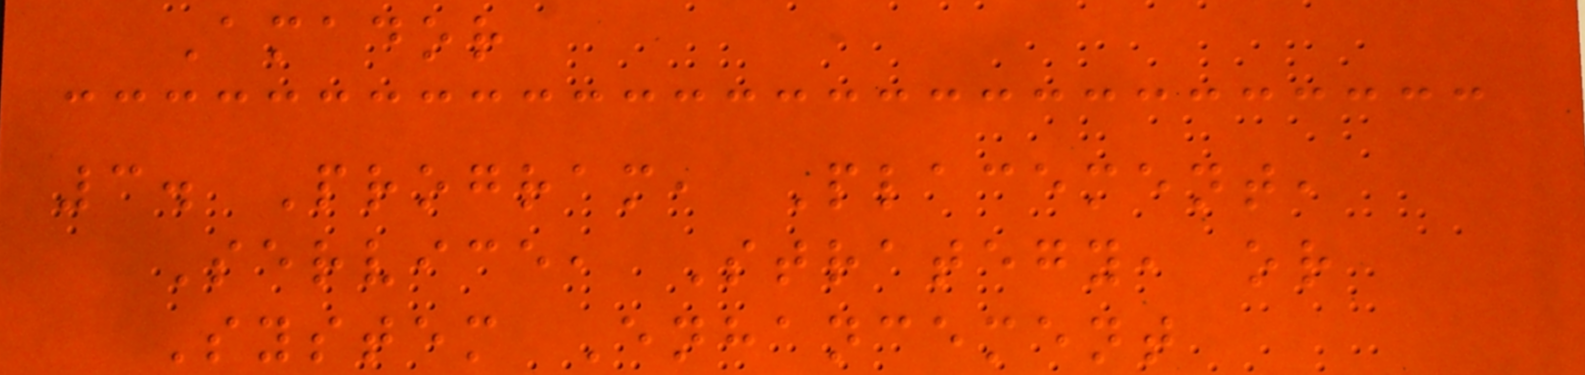Amador
3. Program, Placement,
Service, Strategy, or
System Enhancement
